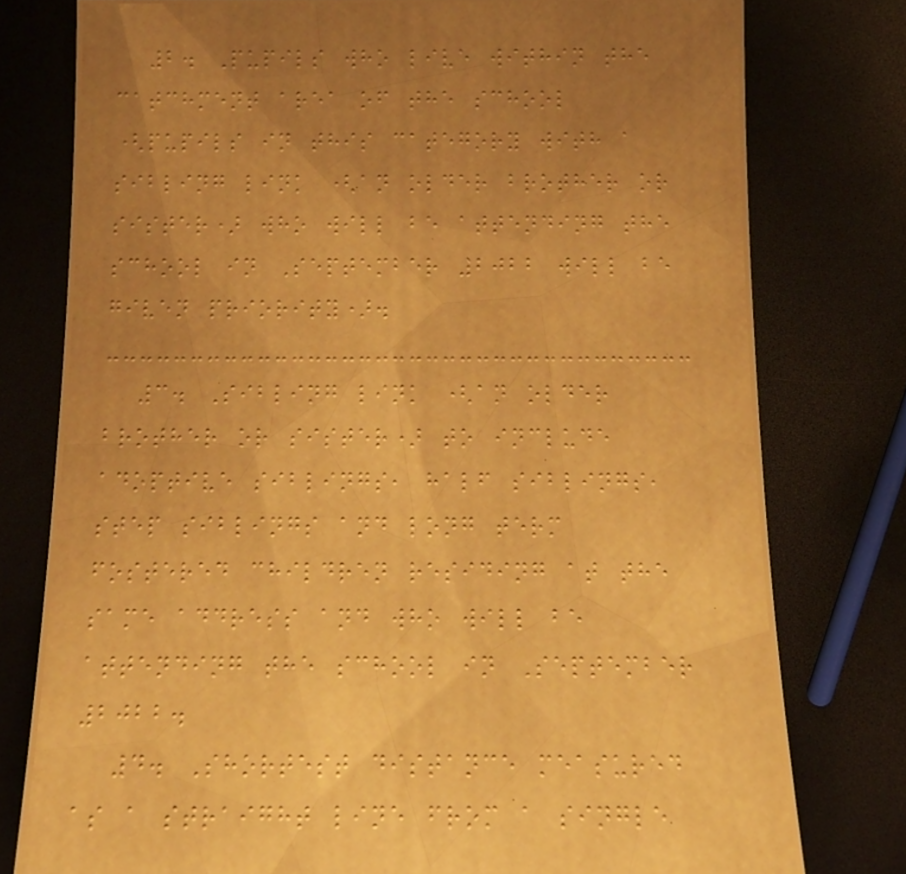2. Pupils who live within the
catchment area of the school
(pupils in this category with a
sibling link (an older brother or
sister) who will be attending the
school in September 2022 will be
given priority).
3. Sibling link (an older
brother or sister) to include
adoptive siblings, half siblings,
step siblings and long term
fostered children residing at the
same address and who will be
attending the school in September
2022.
4. Shortest distance measured
as a straight line from a single
